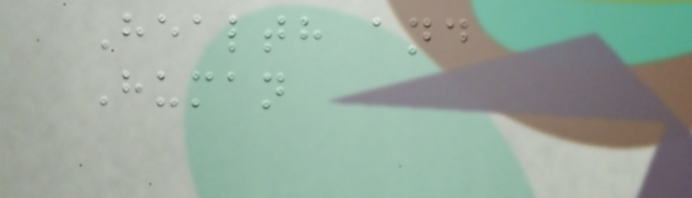Health and
Human
